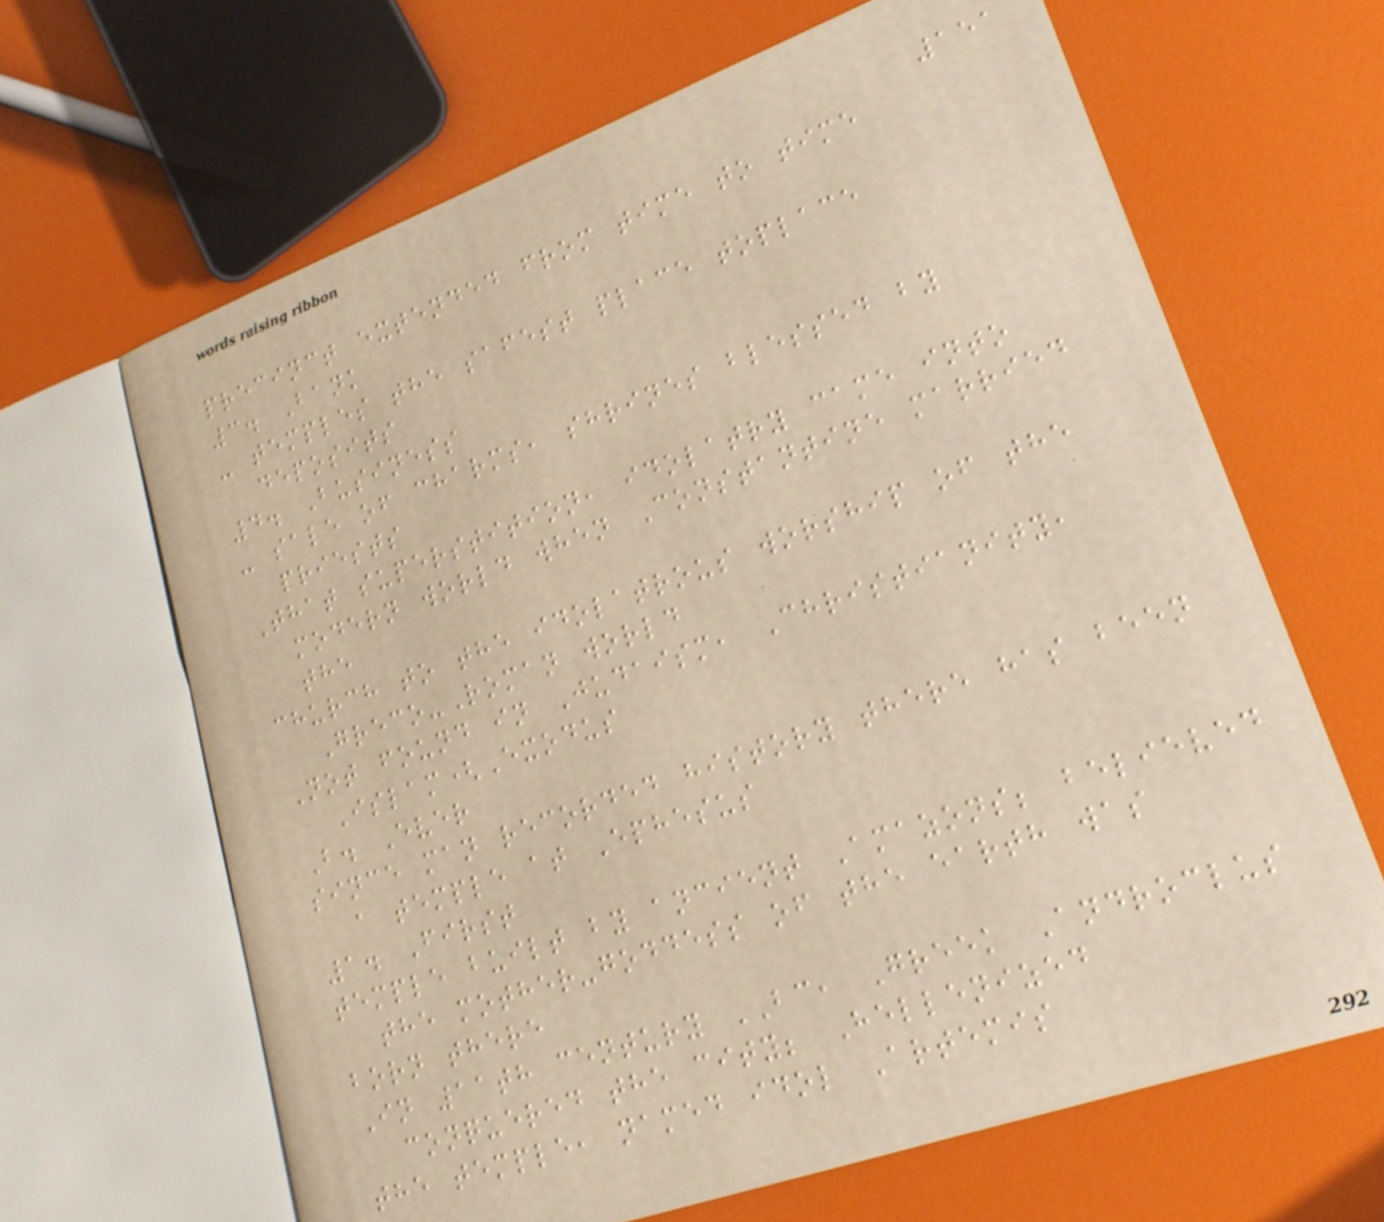151
precinct extended from time to time
3. Bank
- temples the safest place toplace
deposits
4. Business
- sale of charms, shrines blessed by
priests
That superstition, idolatry came into
modern world when Constantine married
the
church to the idolatrous worship of the
Greco-Roman world
Not found in Judaism, Christianity,
Islam(Exodus
B. Ever
since man recorded history there has been
a temple at Ephesus
1. First
temple built by ancient Amazons; believed
the mother-goddess of the earth was
born there
In 11th century BC, Greek Androclus
conquered the city; Hellenized
the temple, named idol Artemis
